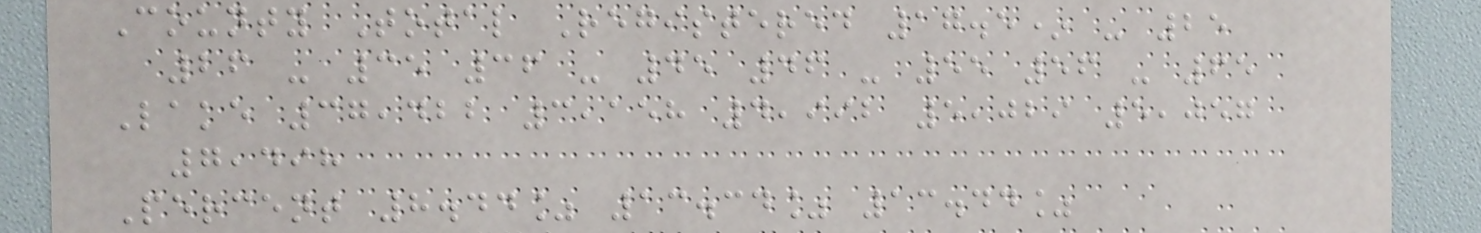County Total Registered 17.5* - 25
26 - 35 36 - 45 46 - 55 56 - 65
Lake 37,422 3,158 4,992 5,029 5,057
7,498
Percent 8.44% 13.34% 13.44%
